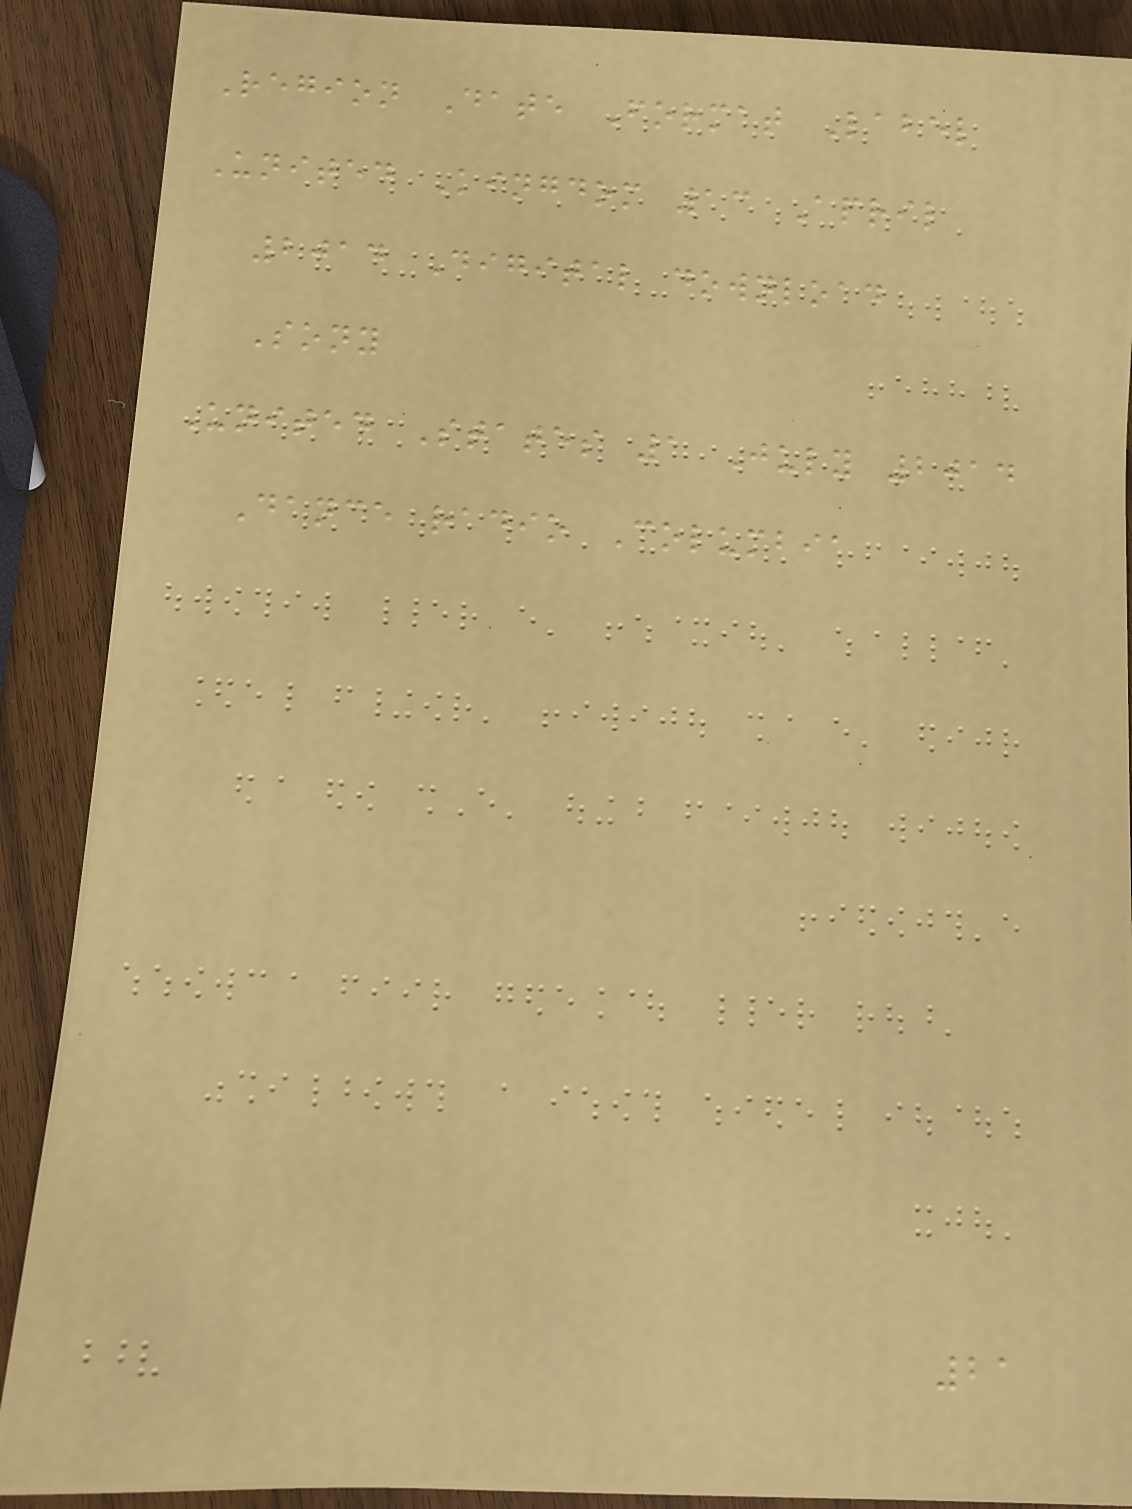Region Date Format Label
United Kingdom 13 April
2014 Digital download
Sony
United States 1 July 2014
Dance radio Columbia
21
